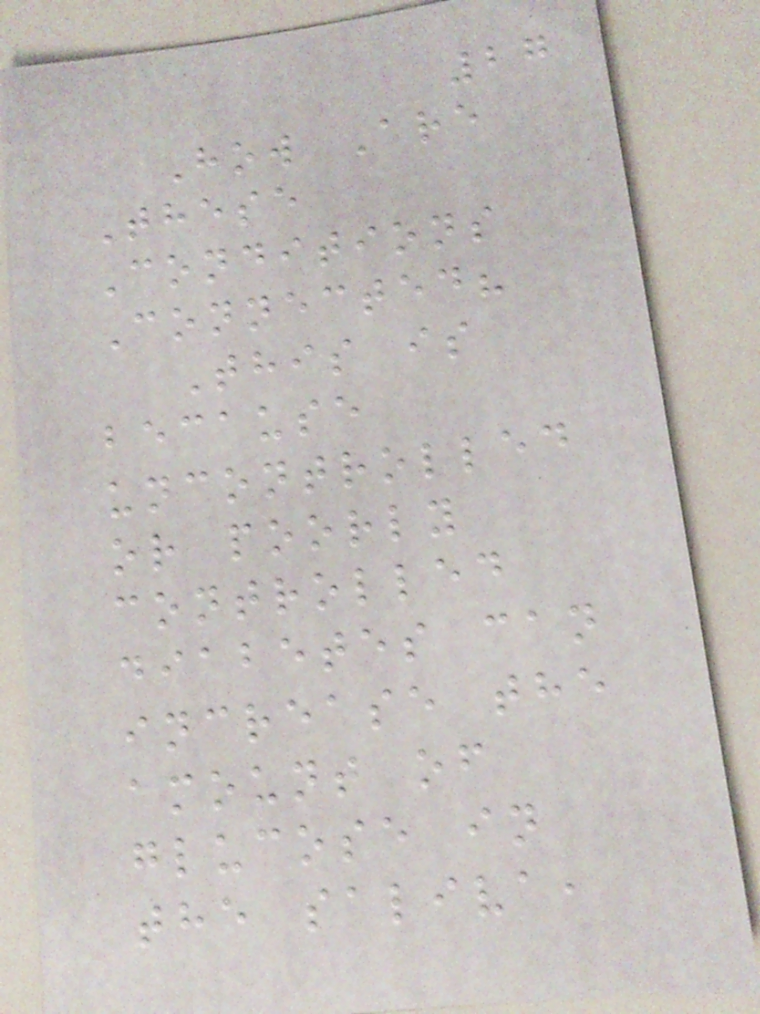27
How Are
These
Conditions
Connected?
This is
because
uncontrolled
or poorly
controlled
diabetes can
increase the
amount of
glucose in
the saliva,
